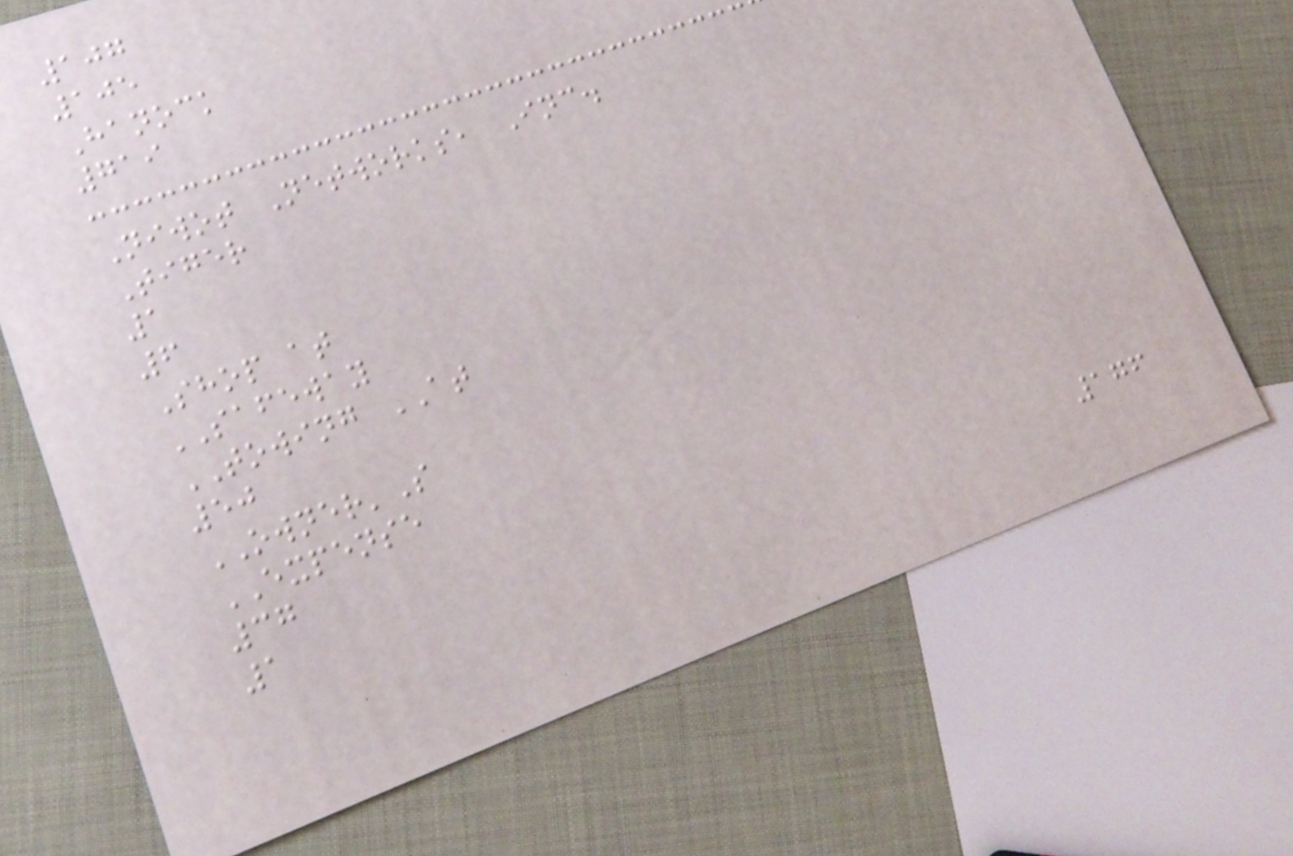107
105
Hanock
719
Niwot Networks, Inc.
Tiger
1
6
Shop at
SAFEWAY
TOWING AT
50
OWNER'S
EXPENSE
37
1
176
